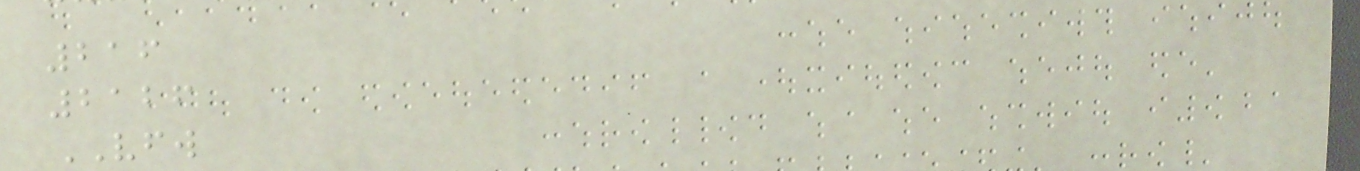216
2126
VFW
